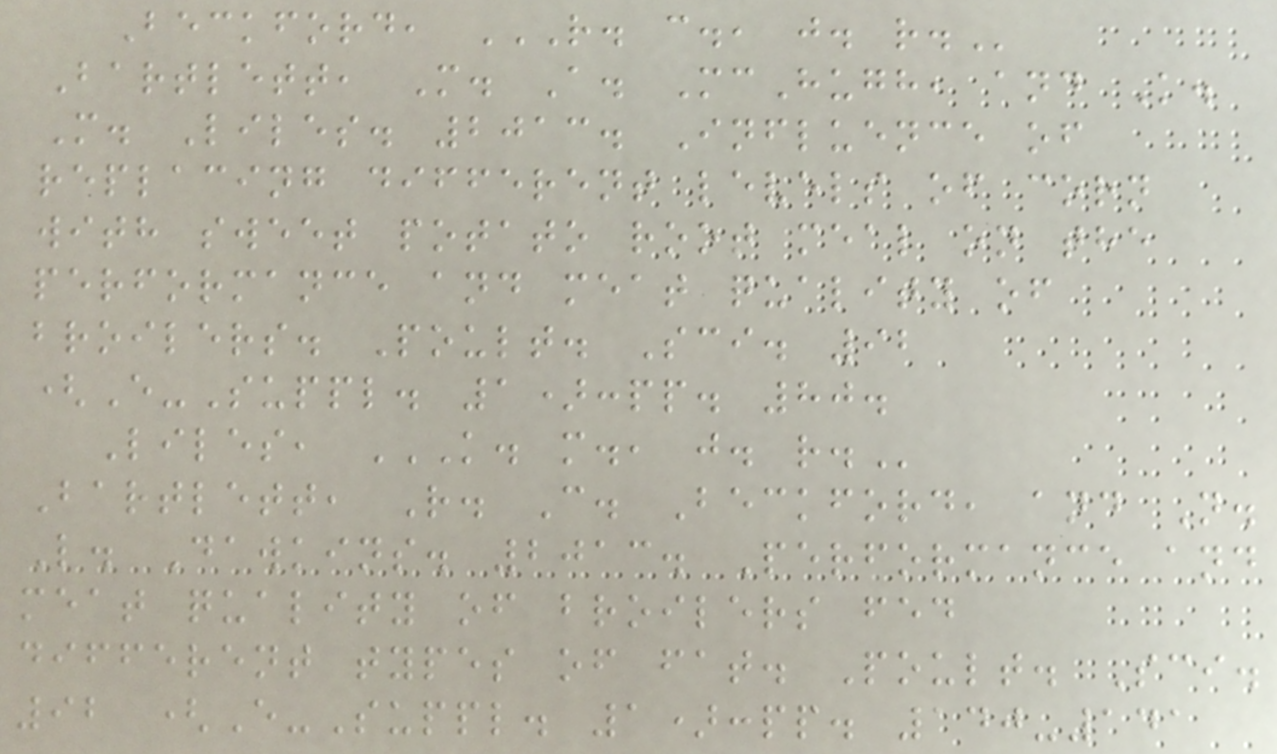Beckford, R. C., J. R.
Bartlett, M. A. McHugh, and K.
M. Liles. 2013. Influence of
replacing different levels of corn
with sweet potato root meal on the
performance and meat quality of
broilers. Poult. Sci. 92
(E-Suppl. 1):pp. 80.
Liles, K. M., J. R.
Bartlett, R. C. Beckford, and N.
L. Dawkins. 2013. Performance and
meat quality of broilers fed
different types of fat. Poult. Sci.
92 (E-Suppl. 1):pp. 140-141
